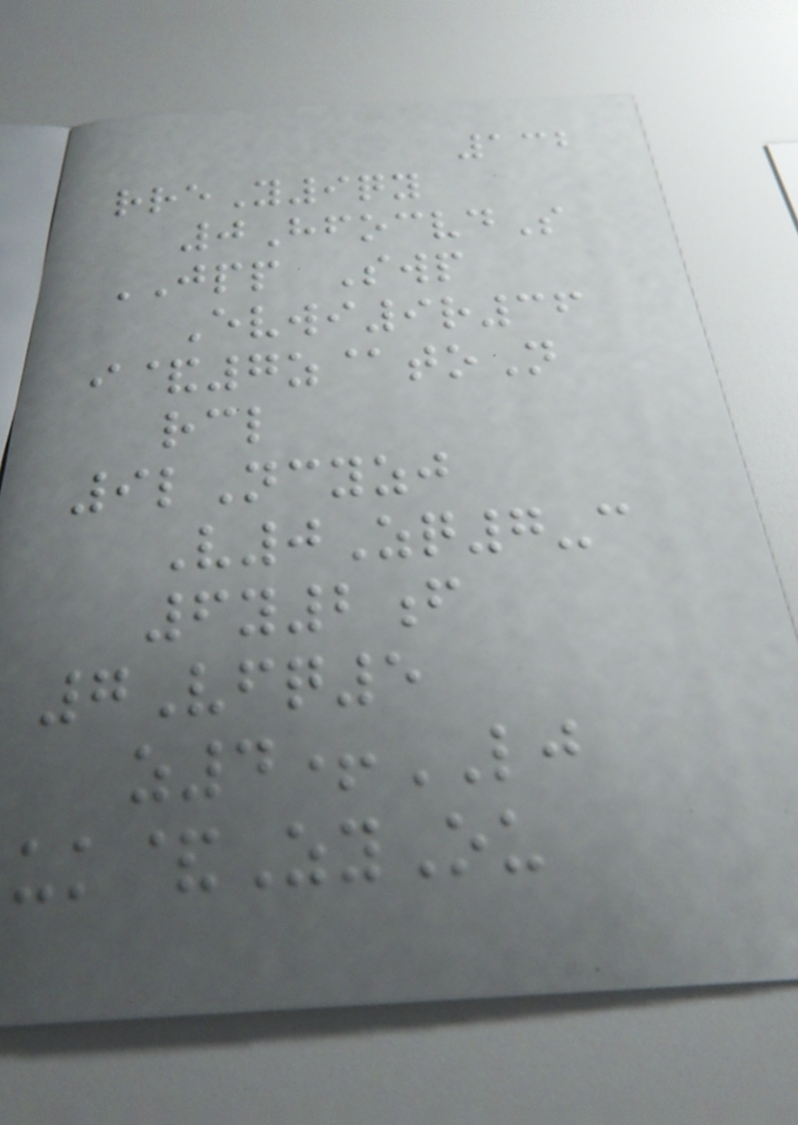132
rreY9qy
0HfocvdS
JPP Swp
Evwi9r36
i&7z@toN
rcl
9lNcyzj
V0Zq7-c
6y2f
7Vfq5
z4+LJ
uk&ZyOu
